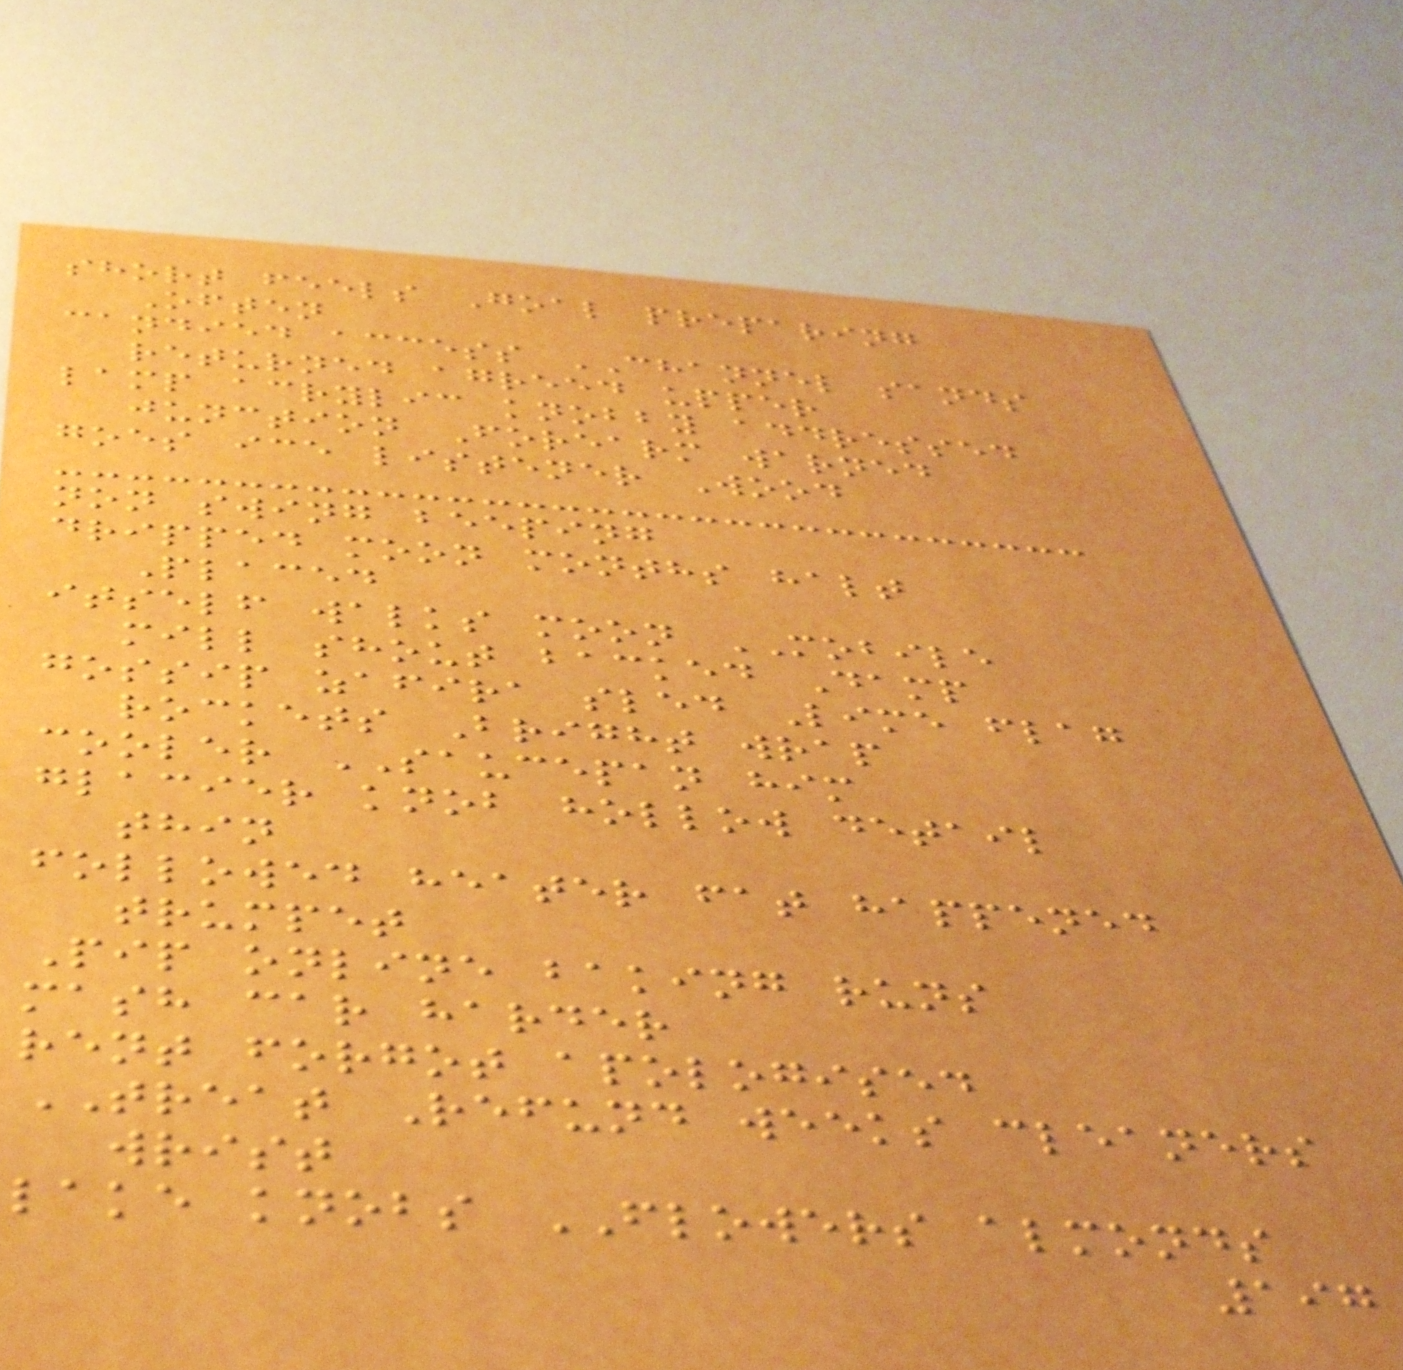short feels Goal preparing
Often
candied access CHANNEL sands
returned agreed upper
lamp acrylic knobby addressed
junction Forearm warned
goes ice listener Wood
non swing beeping
dripped moon months halt
Placed
itself walks moon MOBILE
mill shout backed Damp
gossip zafira sled Lime flag
rockets Bright wrap
cooler SAUCEPAN him
glacier knob hollow detail
thin
followed heater fat happened
trumpet
Pip online baking runs
mash car harder
rent forgot apologised
TREAT Refund weeks cleaners
wrist
lake knobs FLOWERS almonds
197
